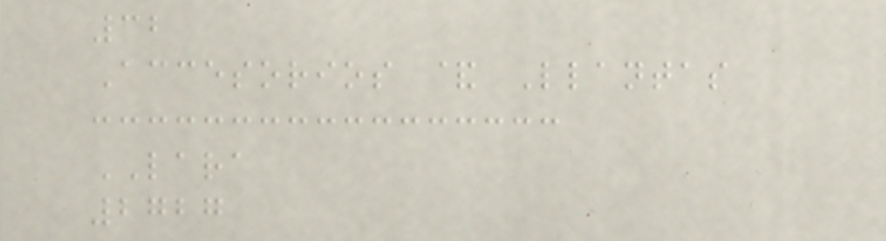32
Accesorios & Llantas
LARA
2727
